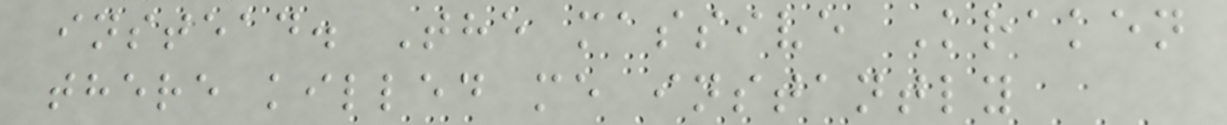instead. The massive Kraken
there killed me instantly
